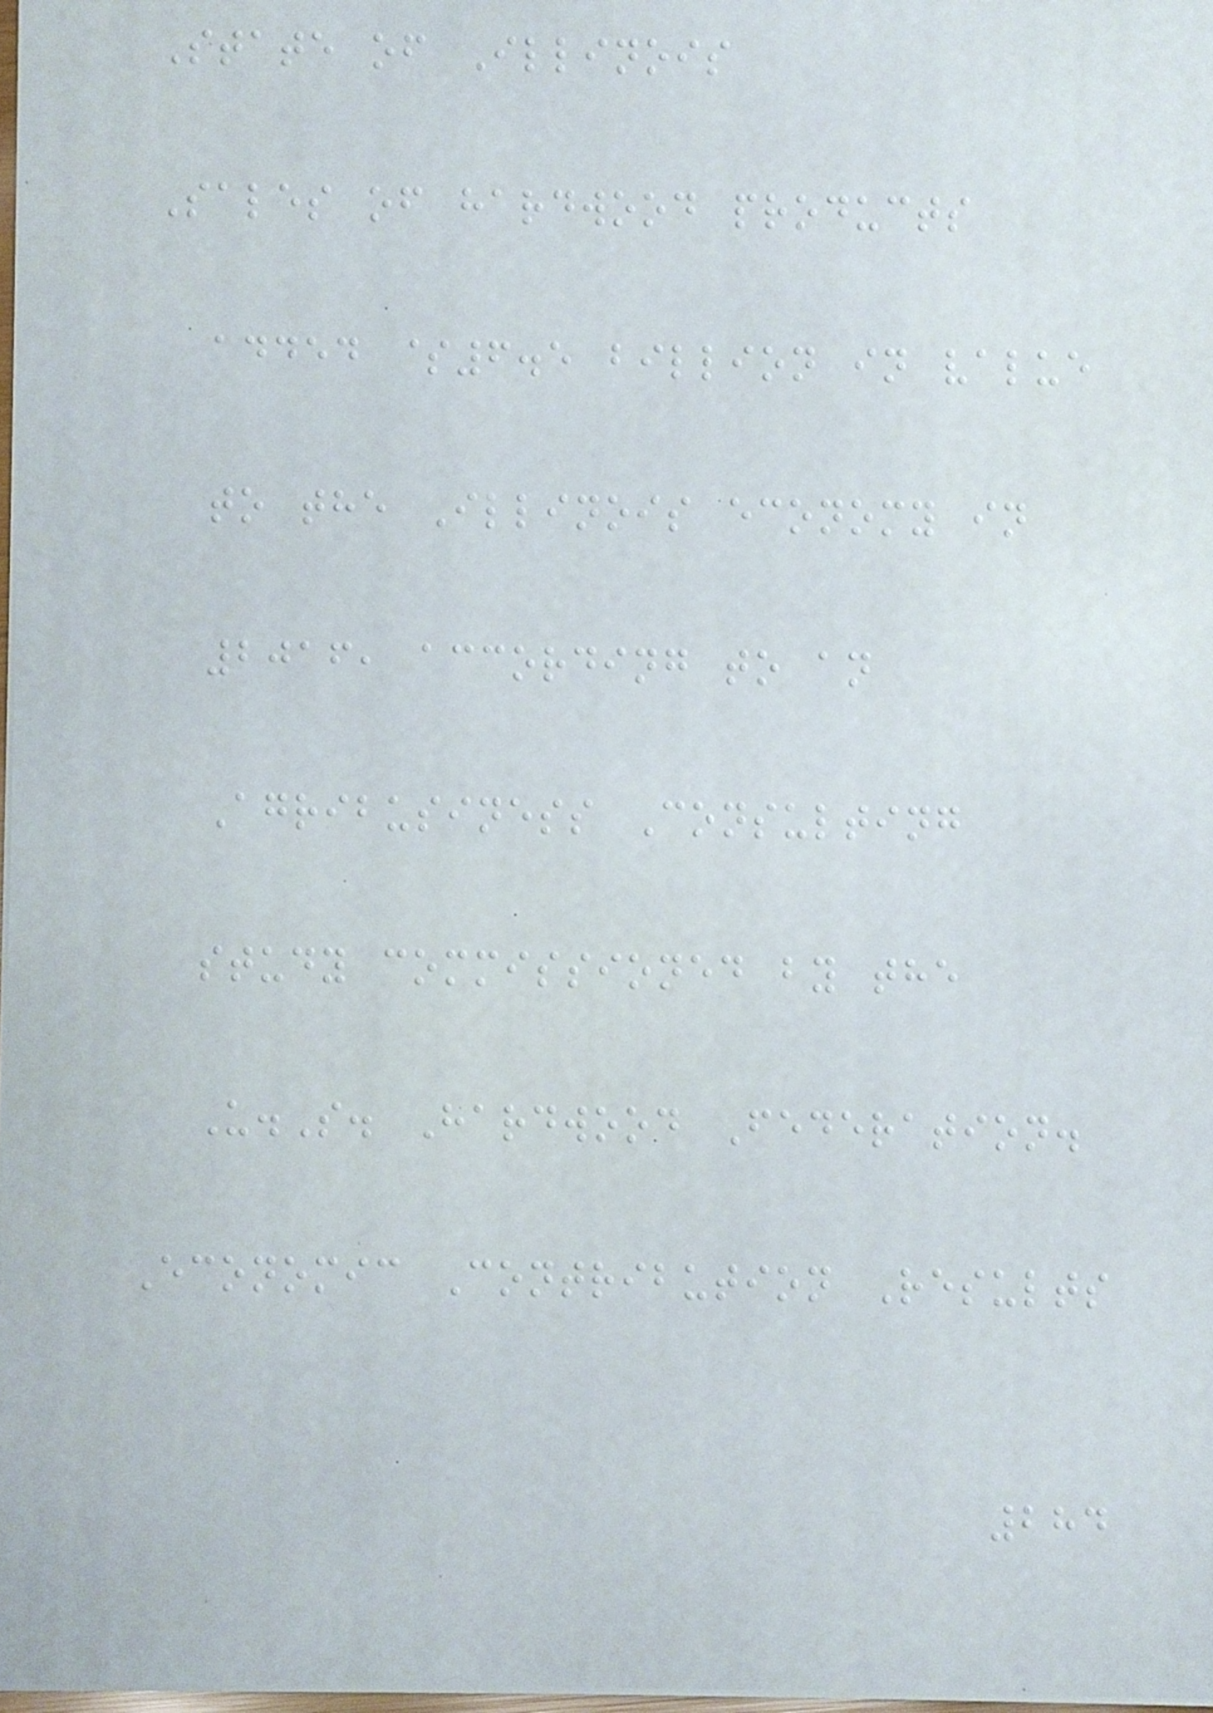State of Illinois
Sales of hardwood products
added $6.5 billion in value
to the Illinois economy in
2016, according to an
Agribusiness Consulting
study commissioned by the
U.S. Hardwood Federation.
Economic Contribution Results
284
